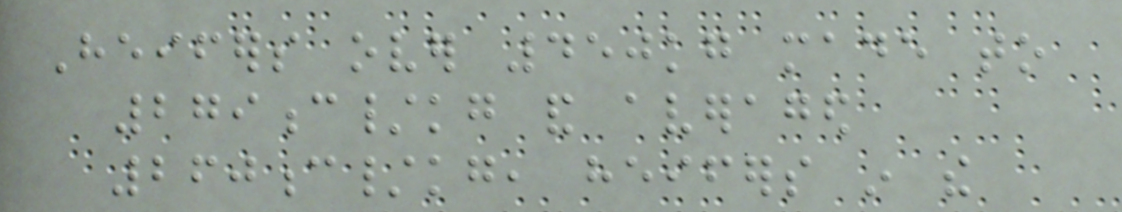Heifers over 450kg made to
279c/kg and averaged
260c/kg, heifers in the
